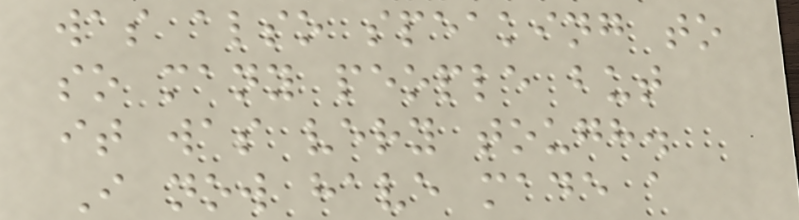was also speaking to
so many people but
it was very tough.
I now have made a
